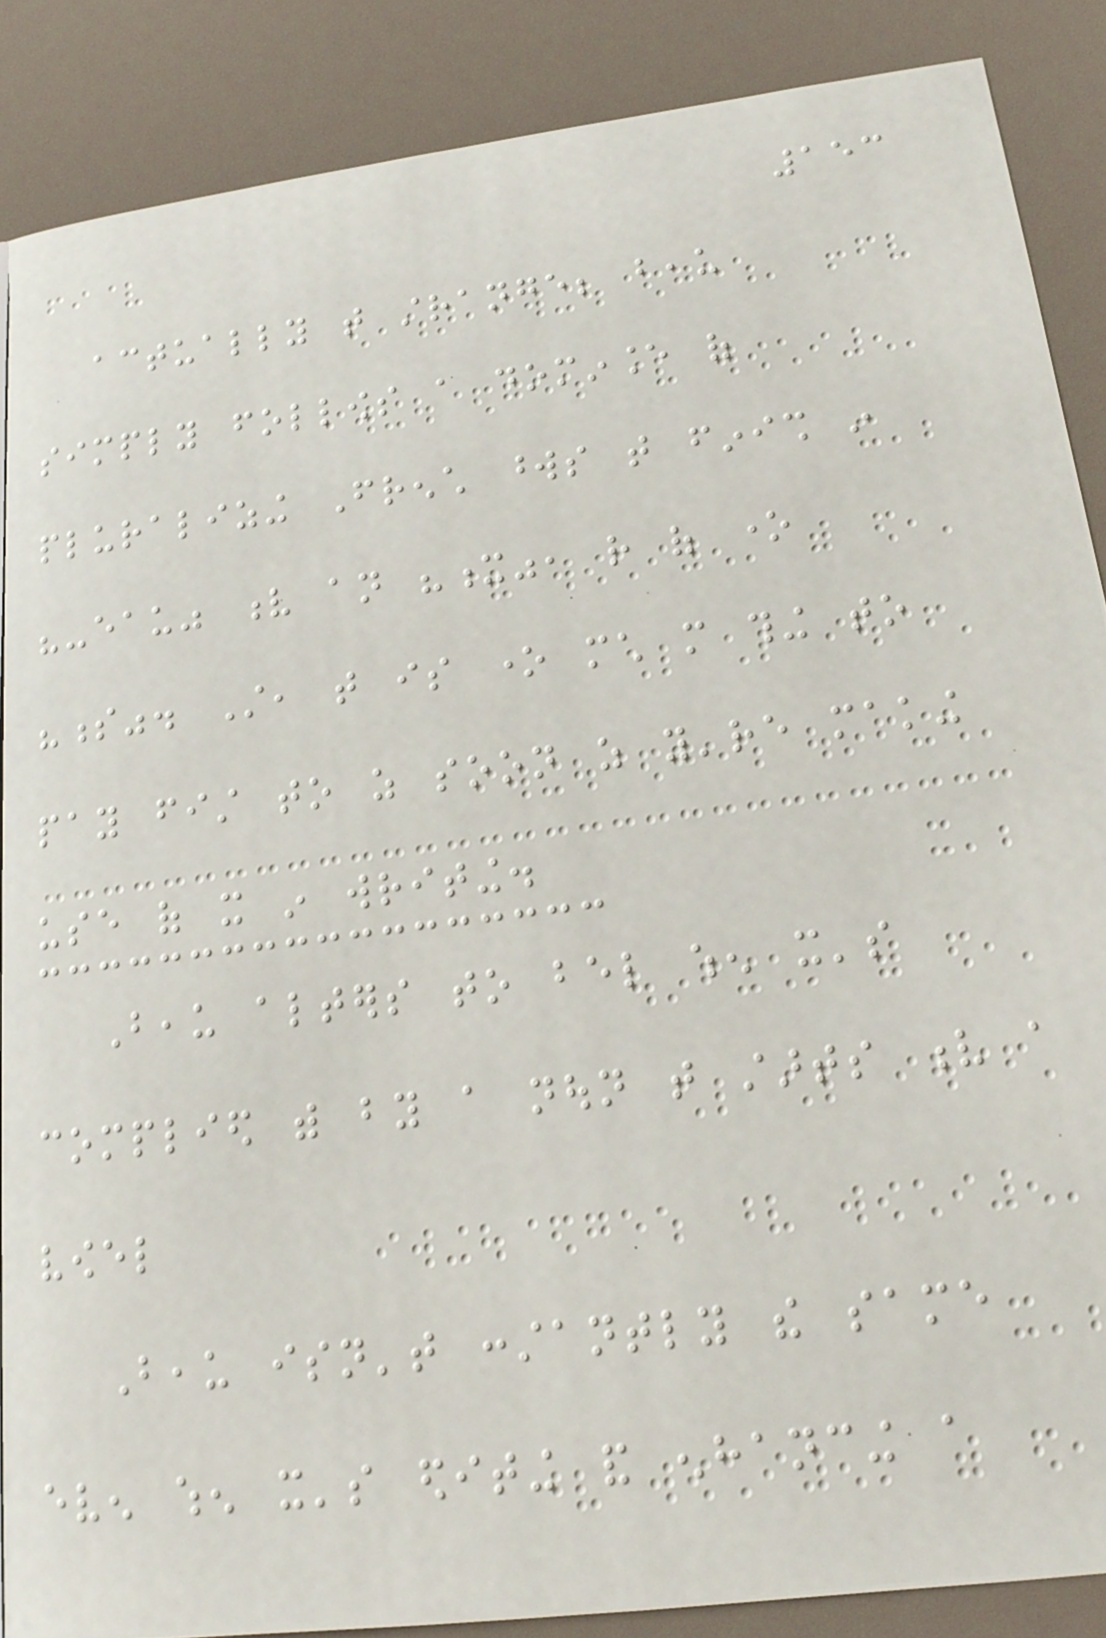153
actually that strange; beau
simply follows a dominance of
pluralizing French words that finish in
"-eau" v an "x", rather of one
"s". Still, that is one much more thing to
pay fist to as soon as you're making
use of it in writing.
Beau alters to bel when it's
complied with by a noun that starts v a
vowel
Beau isn't constantly the same
even when it's editing and enhancing a
